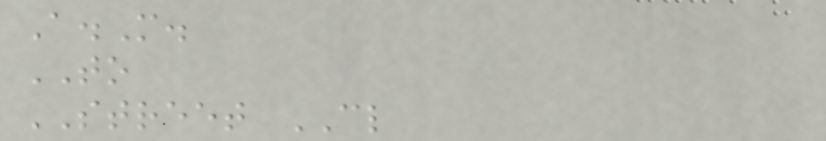A.M.
TO
STREET CL
